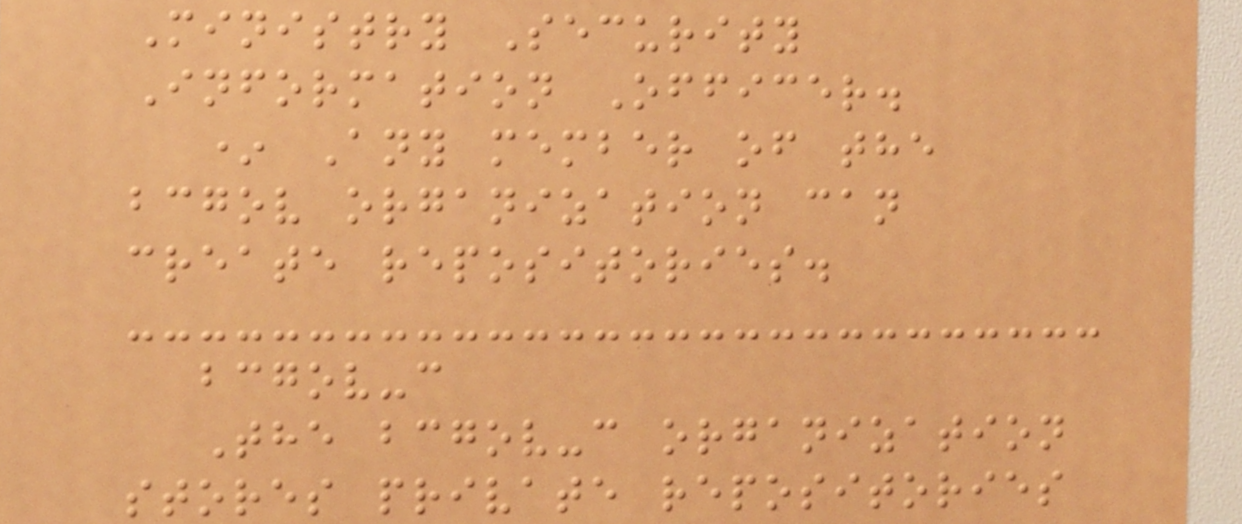Ministry Security
Information Officer.
* Any member of the
bcgov organization can
create repositories.
bcgov-c
The bcgov-c organization
stores private repositories
